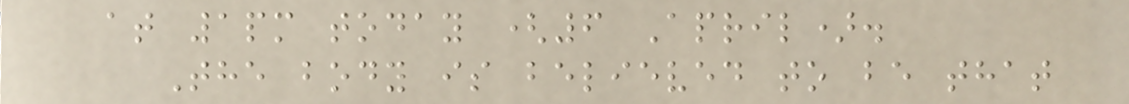at 1pm today (6 April).
The body is believed to be that
